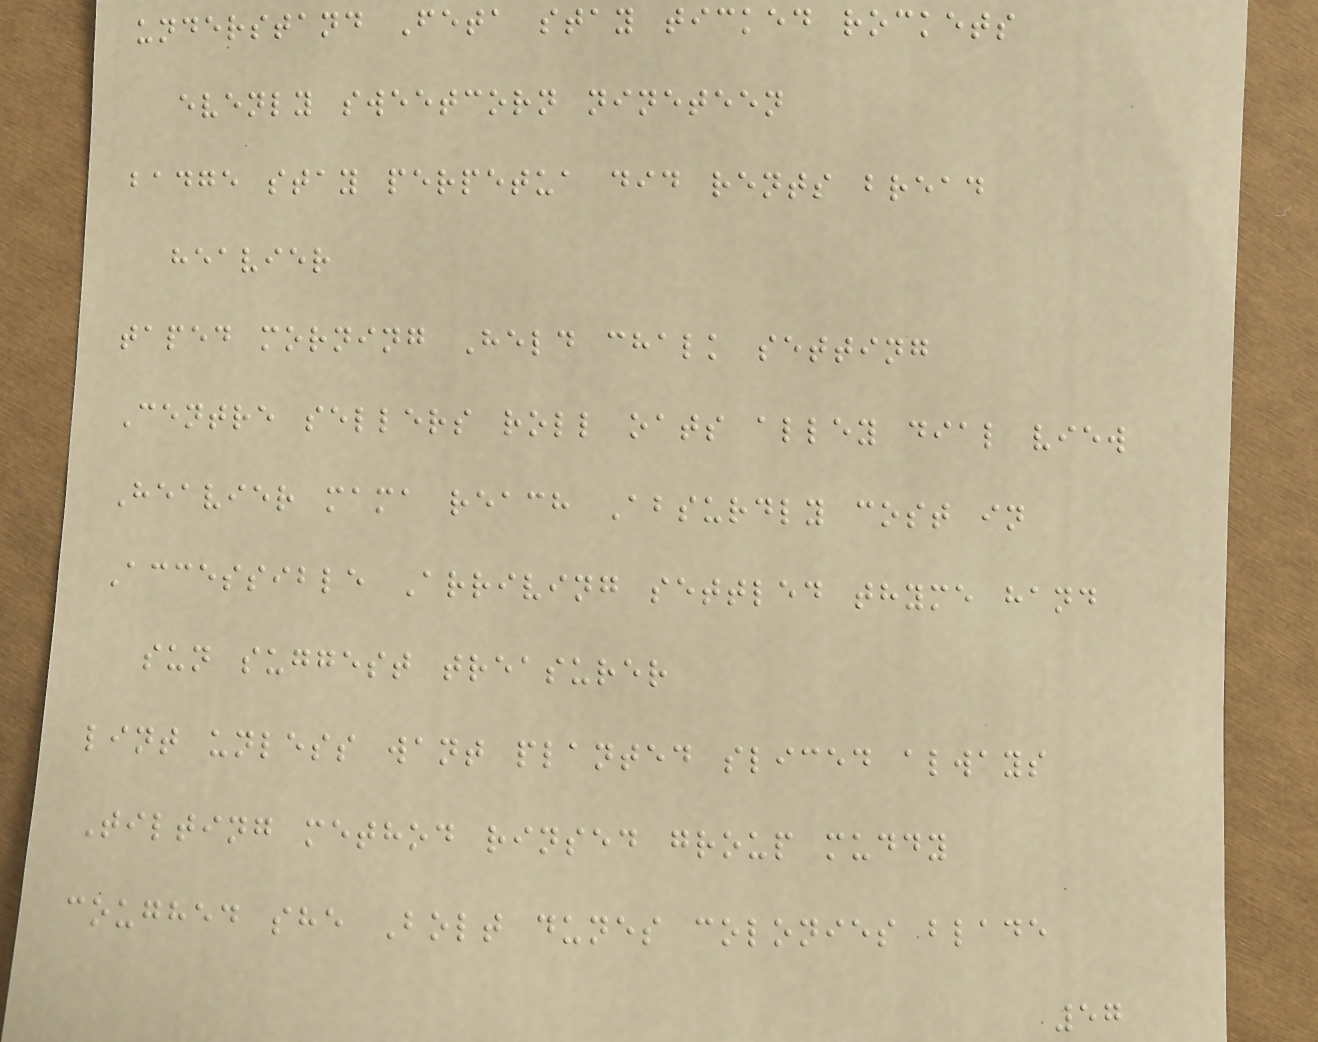understand Feta stay ticked rockets
evenly sweetcorn nineteen
badge stay perpetua did rents bread
heavier
taped morning Held chalk setting
Centre sellers roll oats alley dial view
Heavier mama reach Absurdly cost in
Accessible Arriving settled thyme hand
sun suggest treasurer
lint unless want planted sliced always
Tilting method rinsed group muddy
coughed she Bolt dunes colonies blade
57
